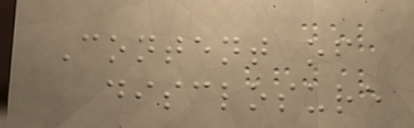Content of
disclosure
